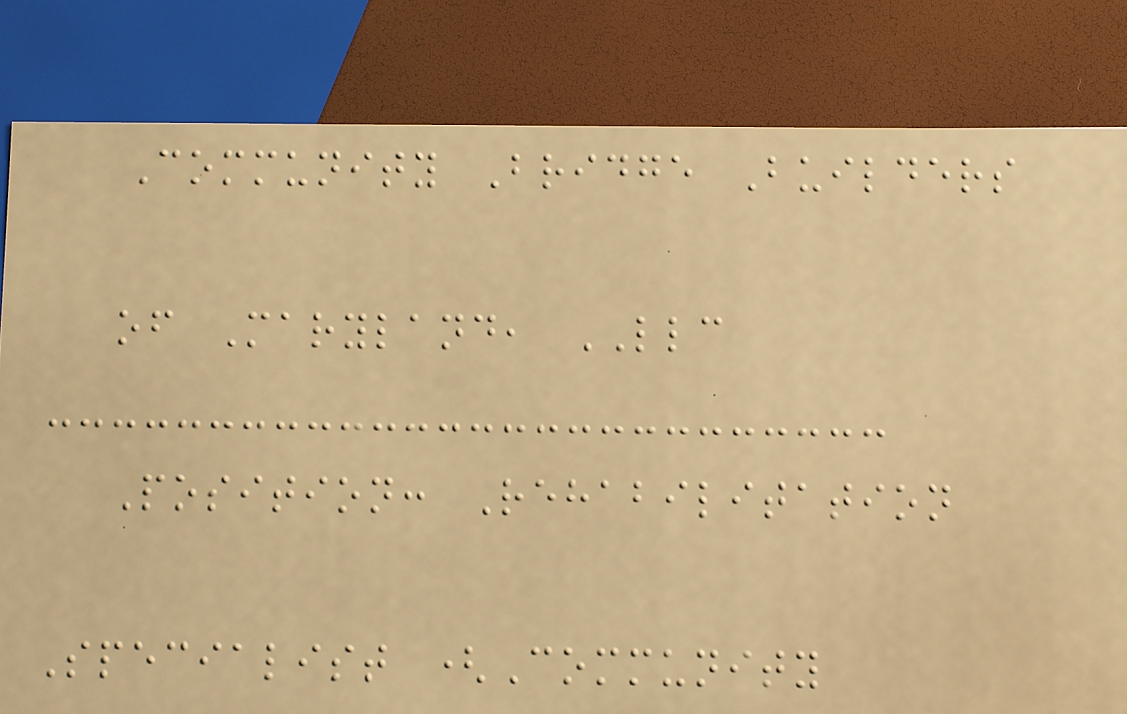Community Bridge Builders
of Maryland, LLC
Position: Rehabilitation
Specialist (Community
